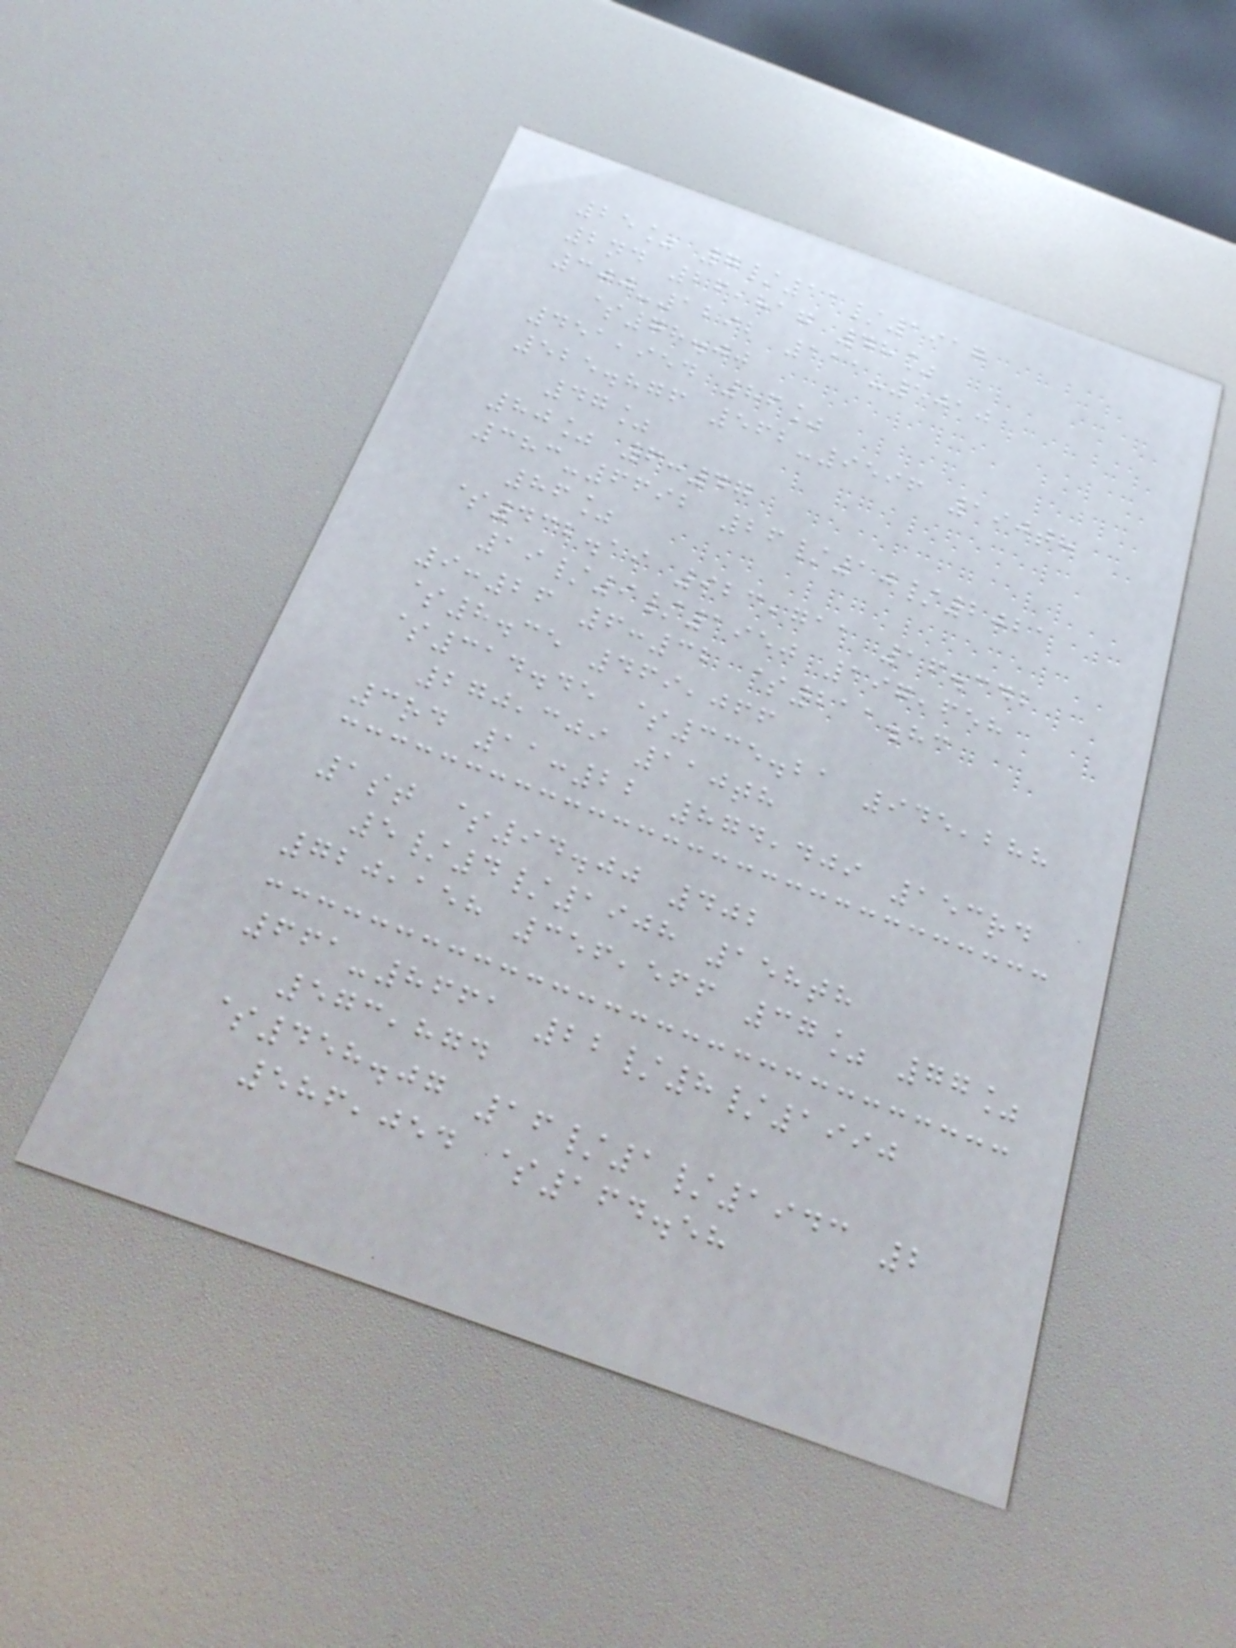25% 7/11/1917
2nd 26,817 48%
300-1292 111-5010
$78.00
451,954 86%
525.876 562-9596 190th
47%
80% 6:47
383-6692 26/10/2021
86%
$432.19 923,711 16.342
19/9/1950 197,658
9:26 6:32 $211.83
$8.35 469,066
$314.45 $335.21 945,288
270,309 110th
3rd 11:22 874,409 153rd
1st $94.00 402
5/4/1908 158th
720,158 356,566 37% 77%
661-8661 22/8/1990
573,874
$458.07 16/1/1943 2
586,054 $164.58
